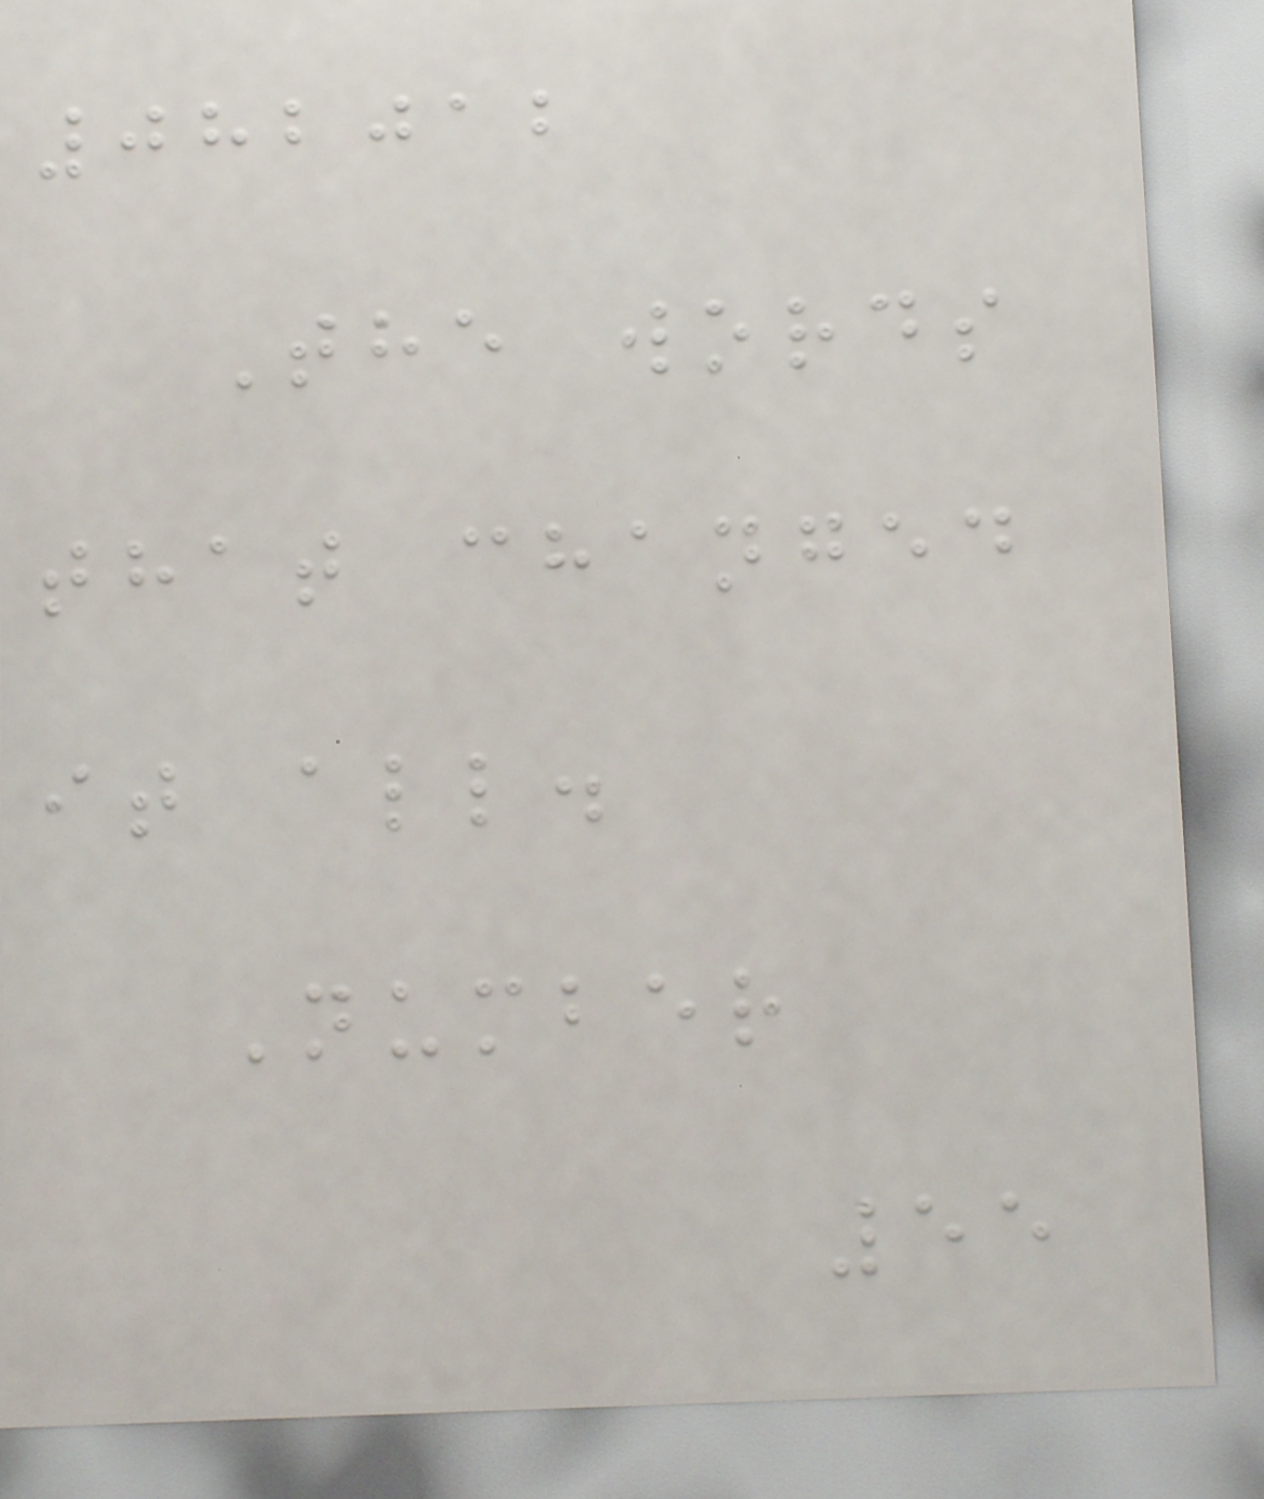082012
The words
that changed
it all.
Number
55
